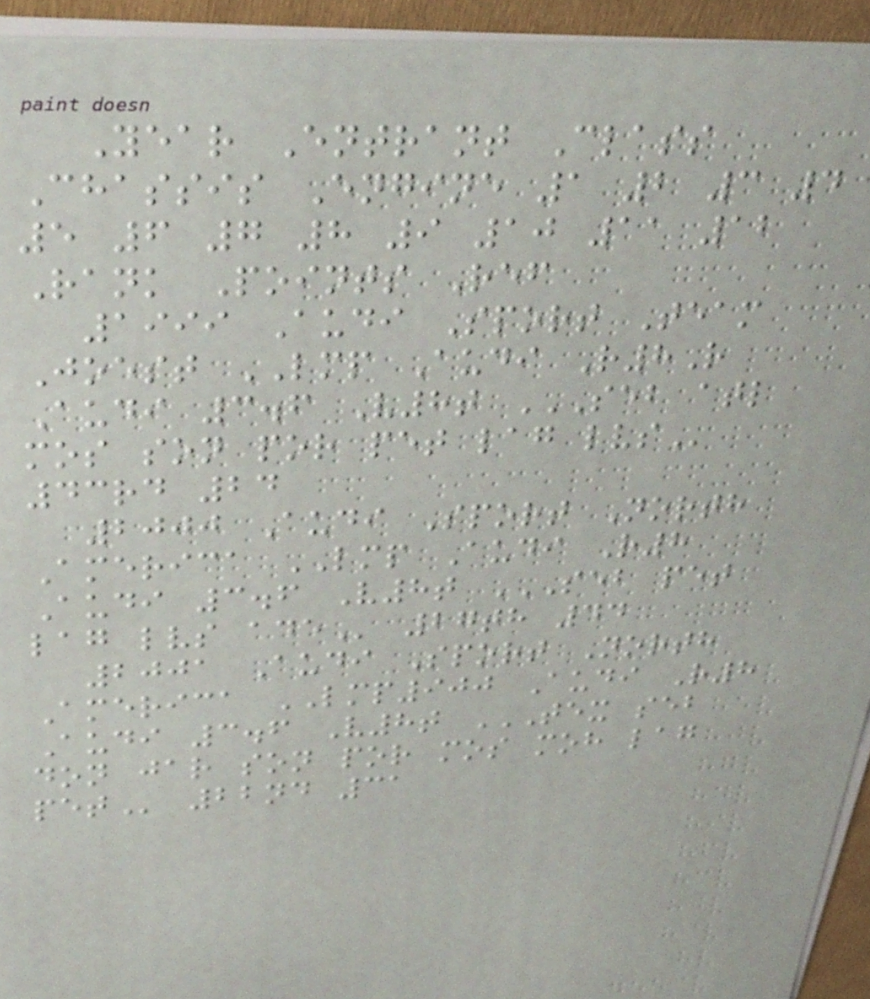Year Entrant Class
Chassis Engine 1 2 3 4
5 6 7 8 9 10 11 12
Rank Points Ref
1999 Audi Sport Team
Joest LMP Audi R8R
Audi 3.6 V8t SEB ATL
MOS SON POR PET LAG LVS
43rd 24
2000 Audi Sport North
America LMP Audi R8
Audi 3.6 V8t SEB PET
LAG LVS ADE 27th 44
2001 Audi Sport North
America LMP900 Audi R8
Audi 3.6 V8t TEX SEB
DON JAR SON POR MOS MOH LAG
PET 22nd 31
